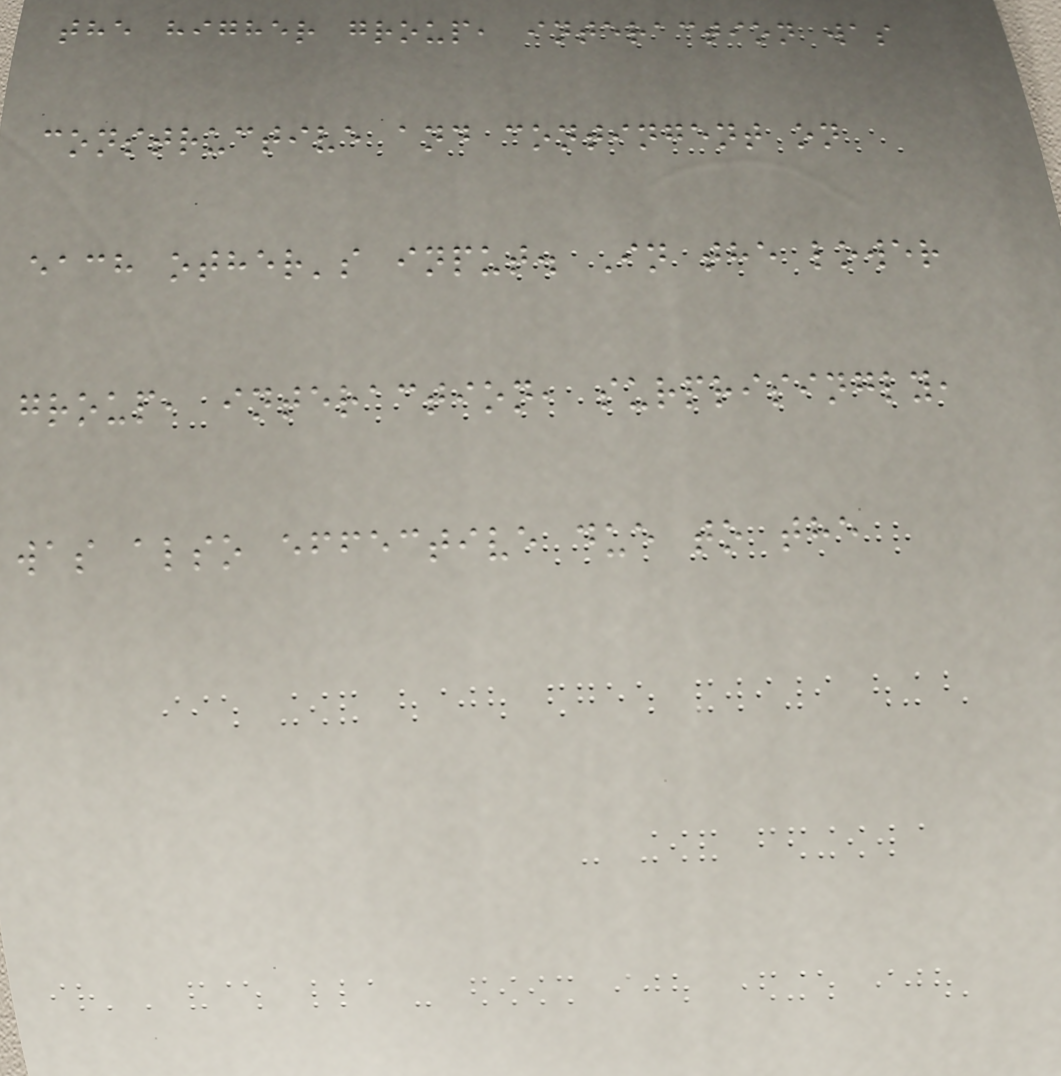the higher group, interaction was
constructive and contingent on
each other's input. In the lower
group, interaction, surprisingly,
was also effective due to the
